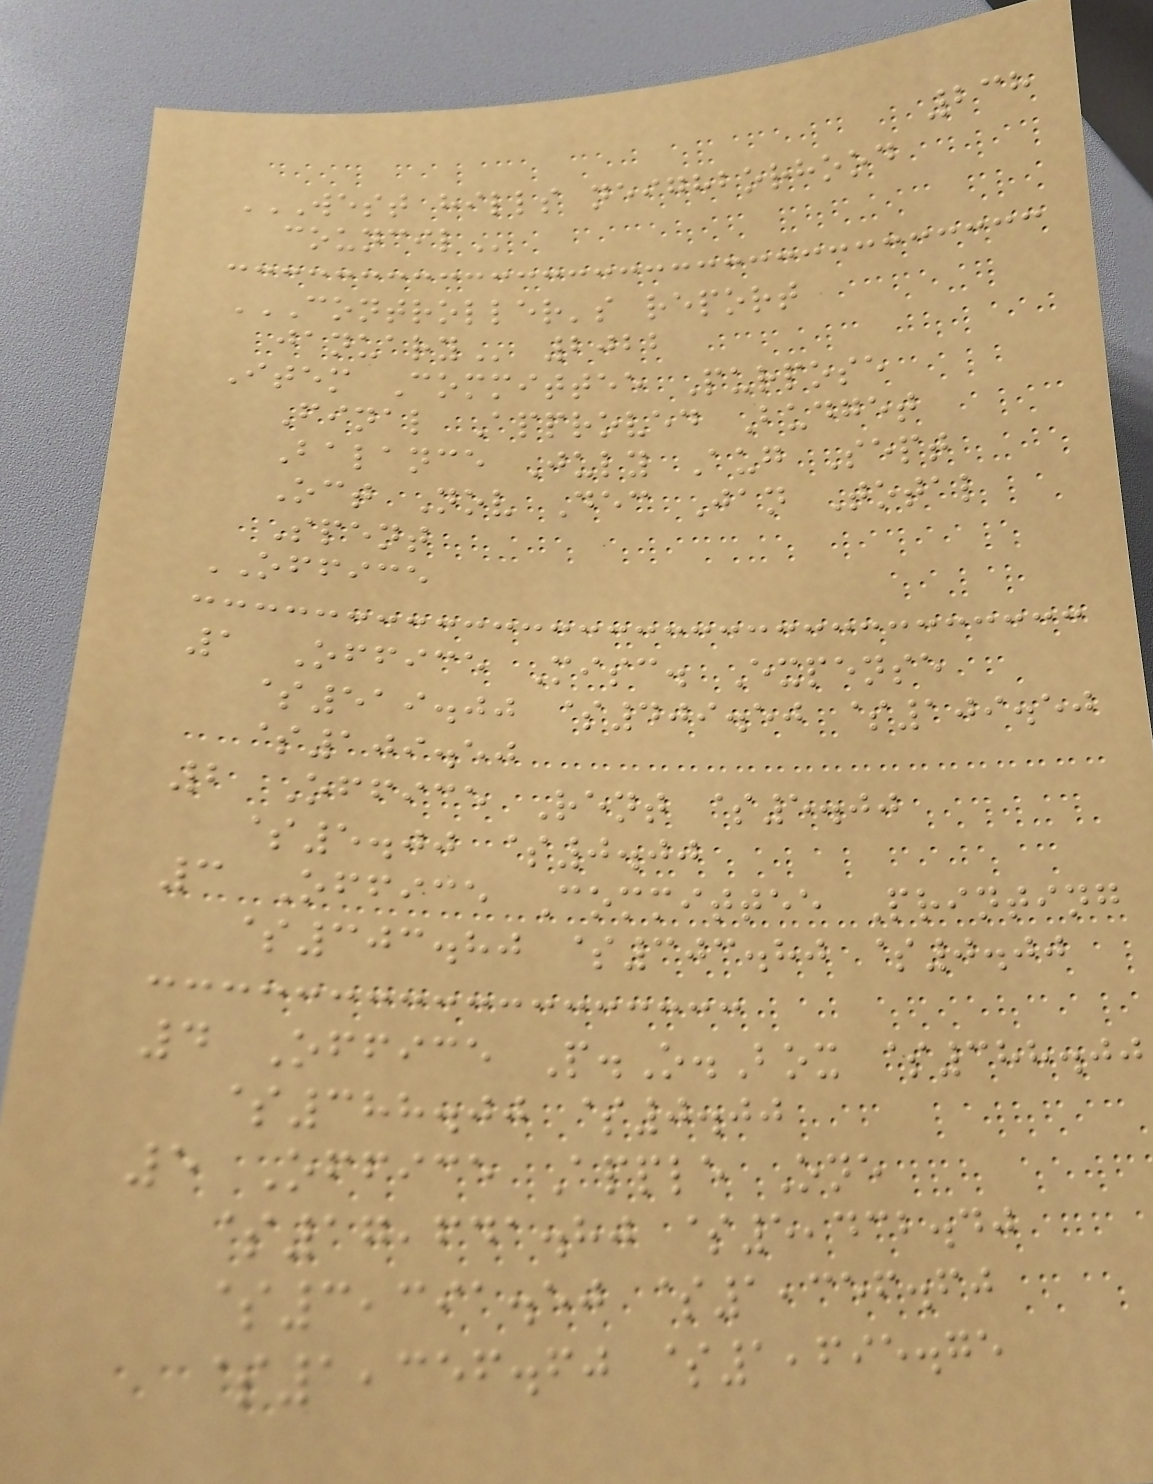238
WEST HILLS NEIGHBORHOOD
COUNCIL
CONTROLLER'S REPORT
JANUARY 2022
Item Committee Purpose
Final Approved Budget
Balance July Aug Sept
Oct Nov Dec Jan Total
Spent
OFFICE
1 Office Misc. Expense
$519.00 $409.50 $109.50
$109.50
2 Office Rent $5.00
$5.00 $0.00
3 Office Committee Printing
$303.80 $303.80 $0.00
4 Office P.O.Box $388.00
$388.00 $0.00
5 Office Apple One
$17,641.80 $5,432.40
$3,391.50 $1,356.60
$1,356.60 $1,695.75
